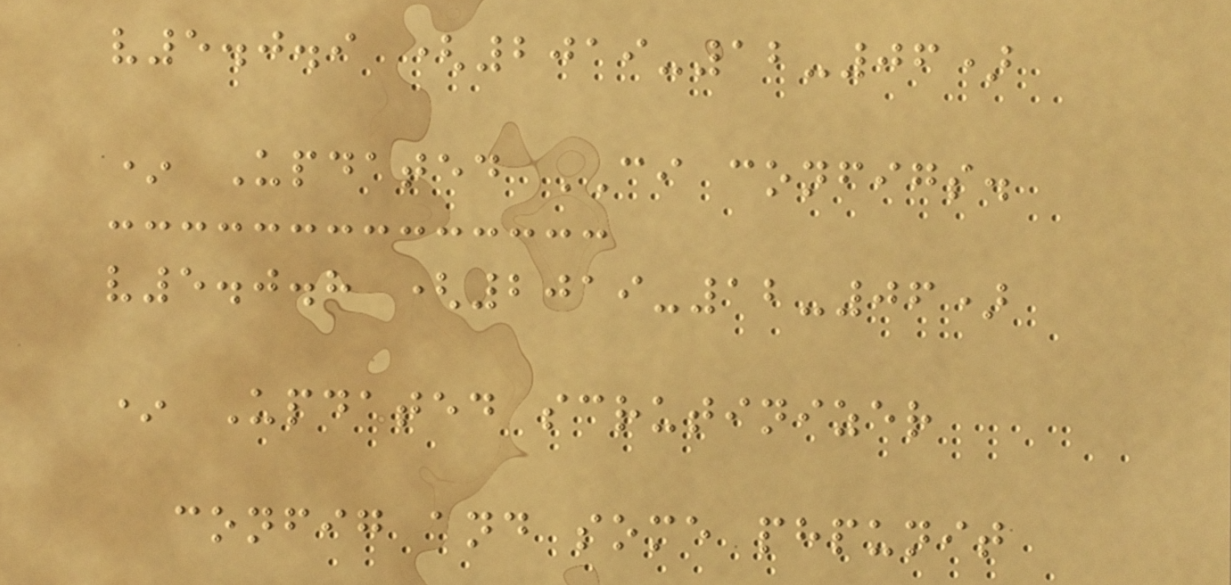v5.0.9 (2019-12-06)
* Updated CI configs.
v5.0.8 (2019-12-06)
* Updated scrutinizer
config and some phpunit
